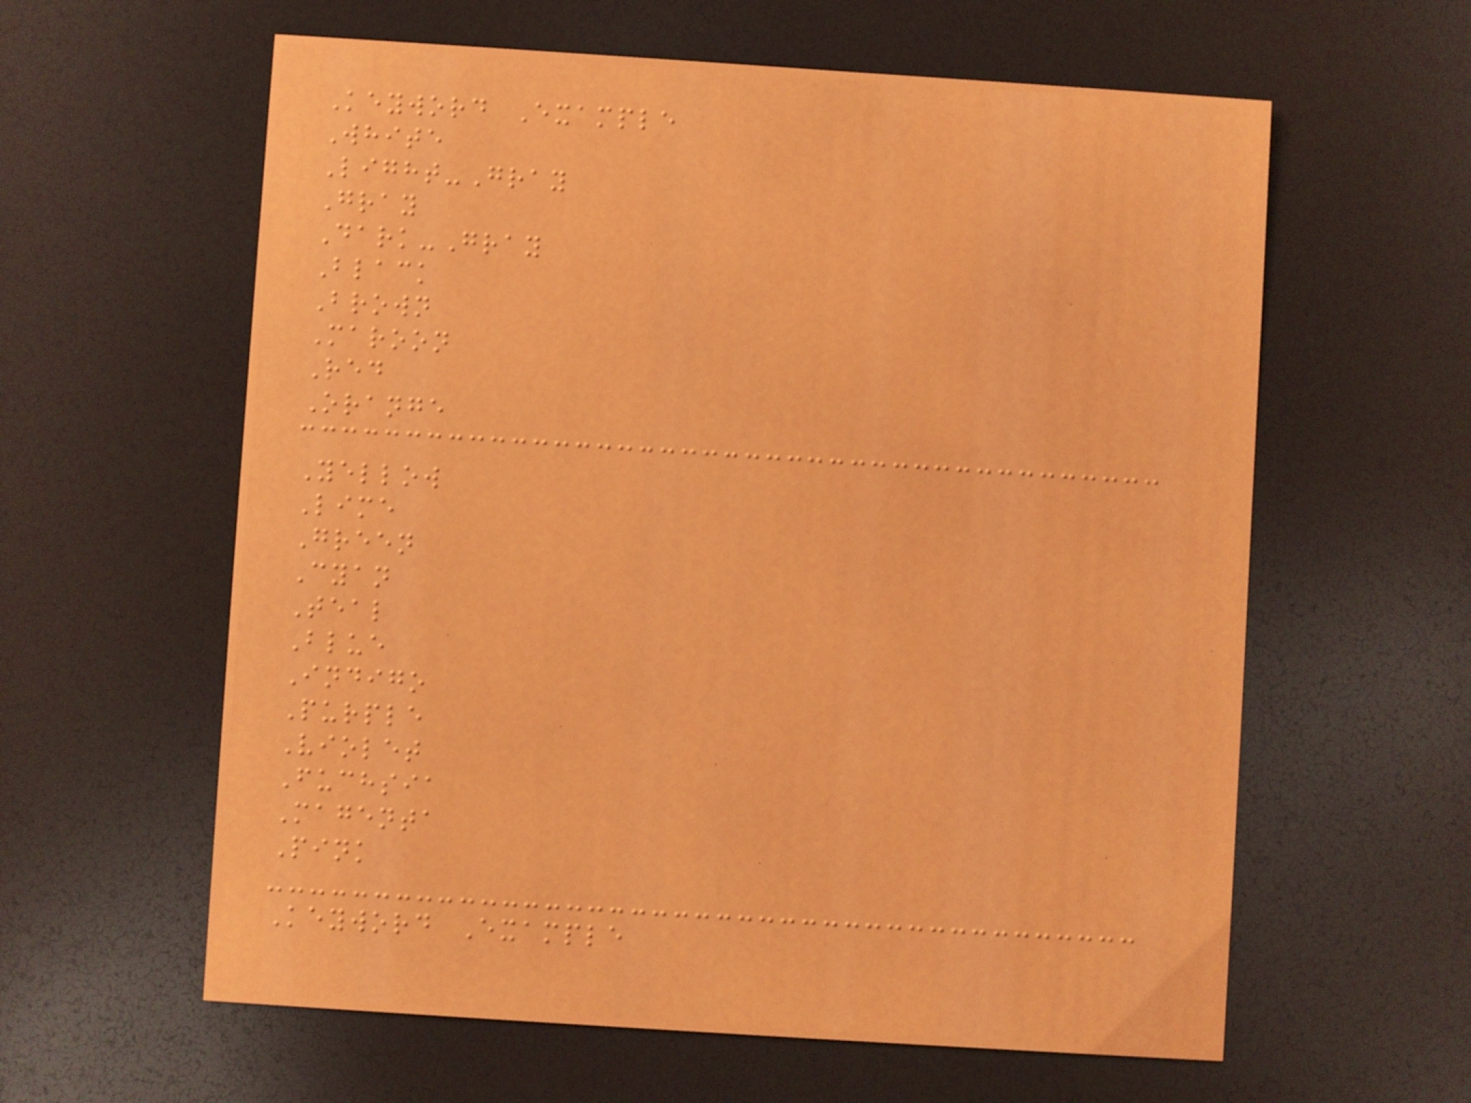Keyword Example
White
Light-Gray
Gray
Dark-Gray
Black
Brown
Maroon
Red
Orange
Yellow
Lime
Green
Cyan
Teal
Blue
Indigo
Purple
Violet
Fuchsia
Magenta
Pink
Keyword Example
